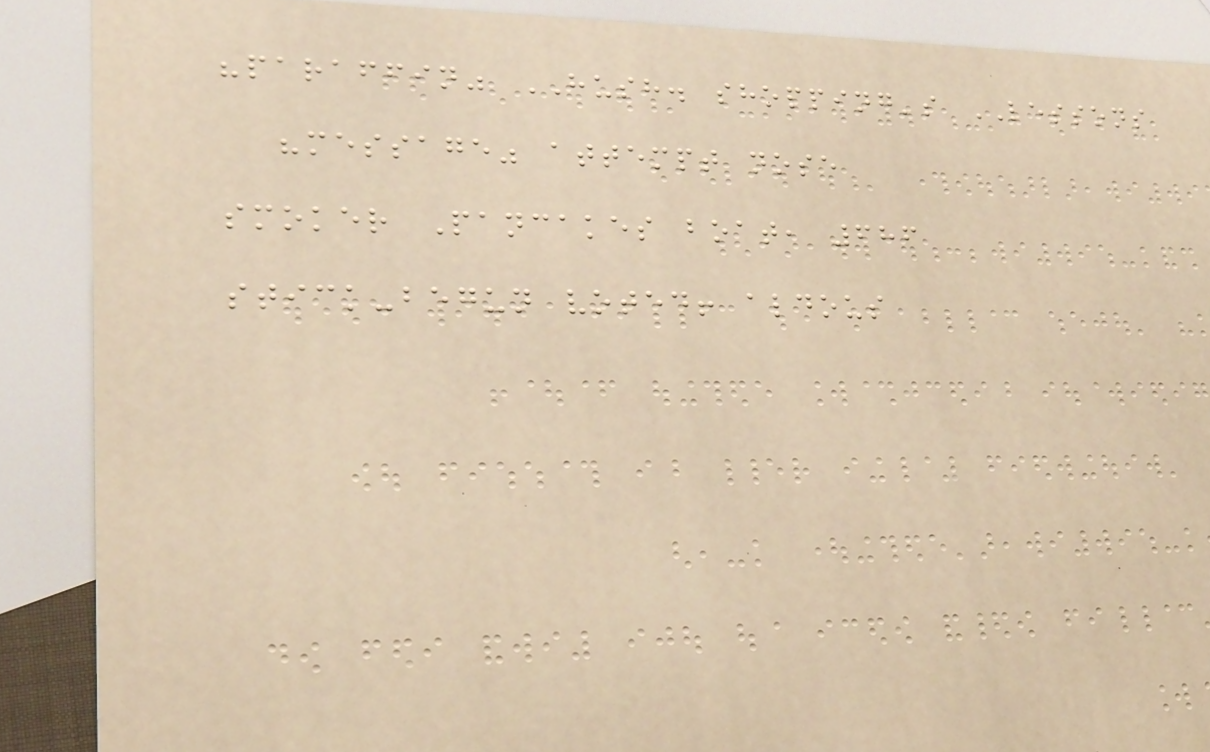"paraffin" HUSH. shopping's LESSONS
"message" attempt nose
smoker Pancakes boat, 686
stick-begun voted! aldous
